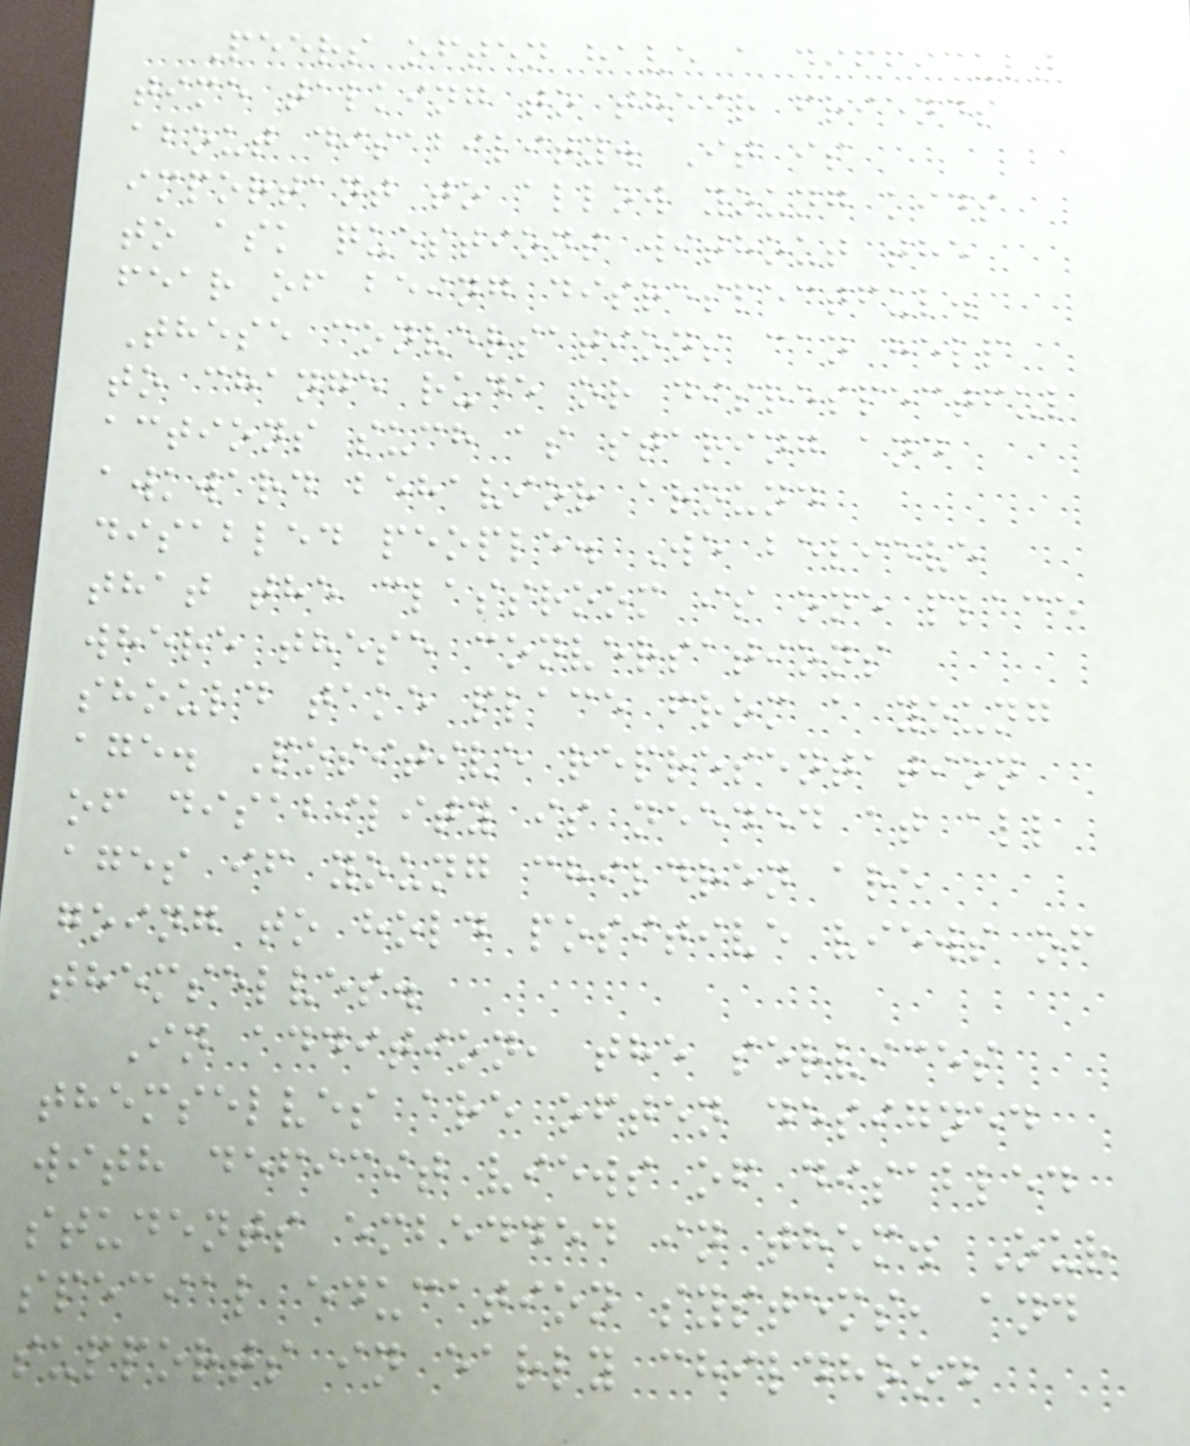Peers often have a difficult
time talking to their friends
about disability. It is
important to allow young kids
to ask questions without the
fear of being disrespectful.
These conversations can help
to change rude or disrespectful
actions such as staring and
awkward behavior around
disabled people. We believe
that the classroom is one place
where these conversations
should take place from a young
age. Positive representation
of disability is needed at all
ages if young children are
going to hold positive views of
themselves.
In addition, the services
themselves are often designed
with deficit views of disabled
students embedded in them. Our
special education systems, and
supports in early childhood
